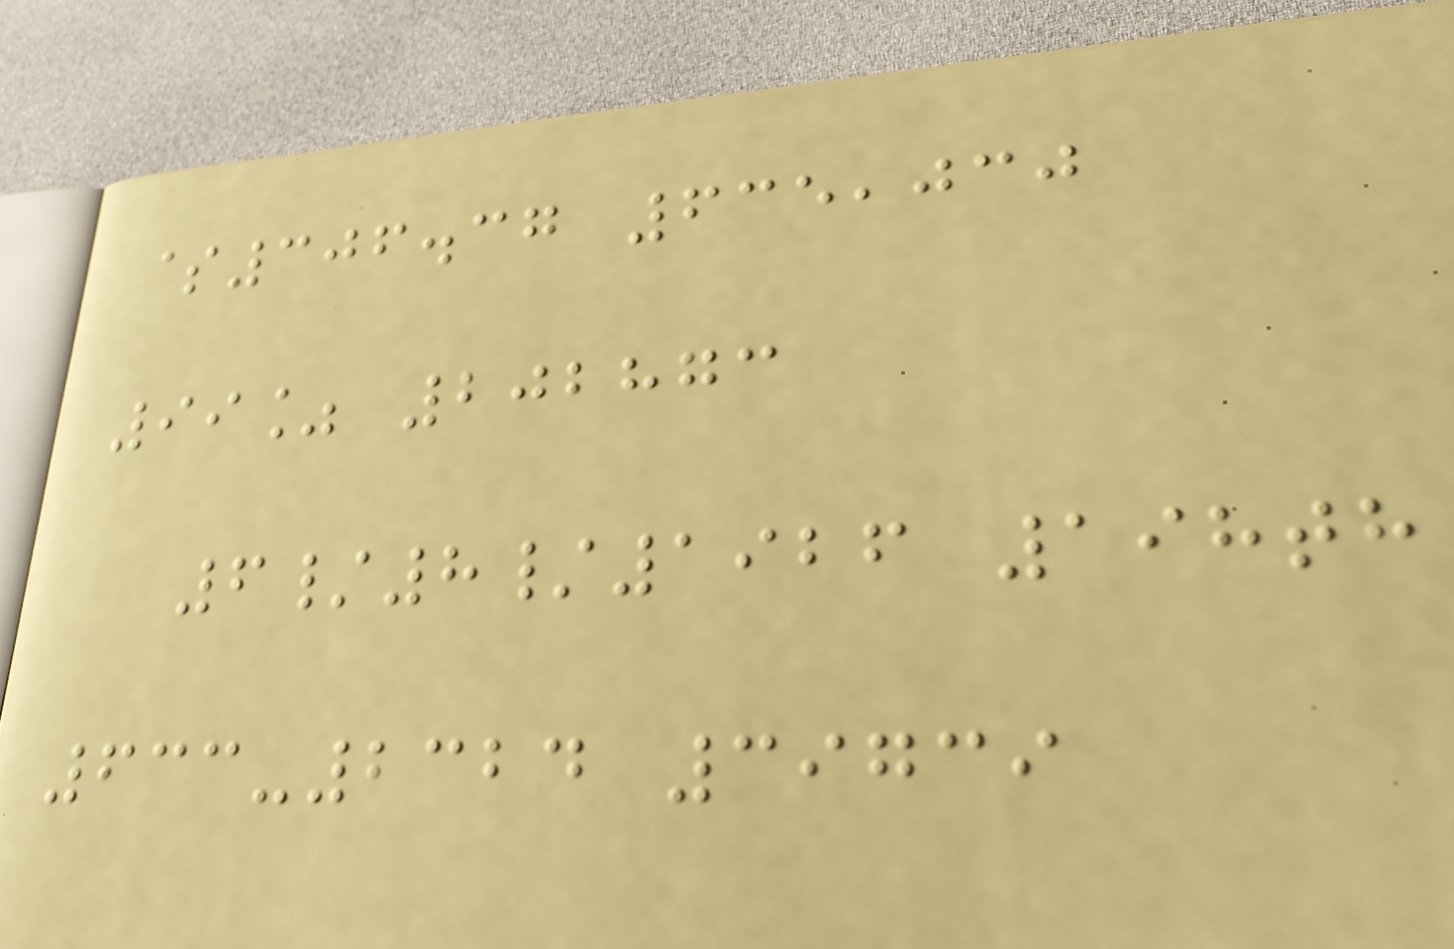$306.37 635,030
99% 202873
6/8/1926 198th
633-2324 39739
